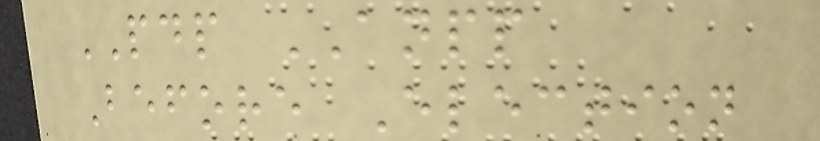PDP ANPP
Before Election
